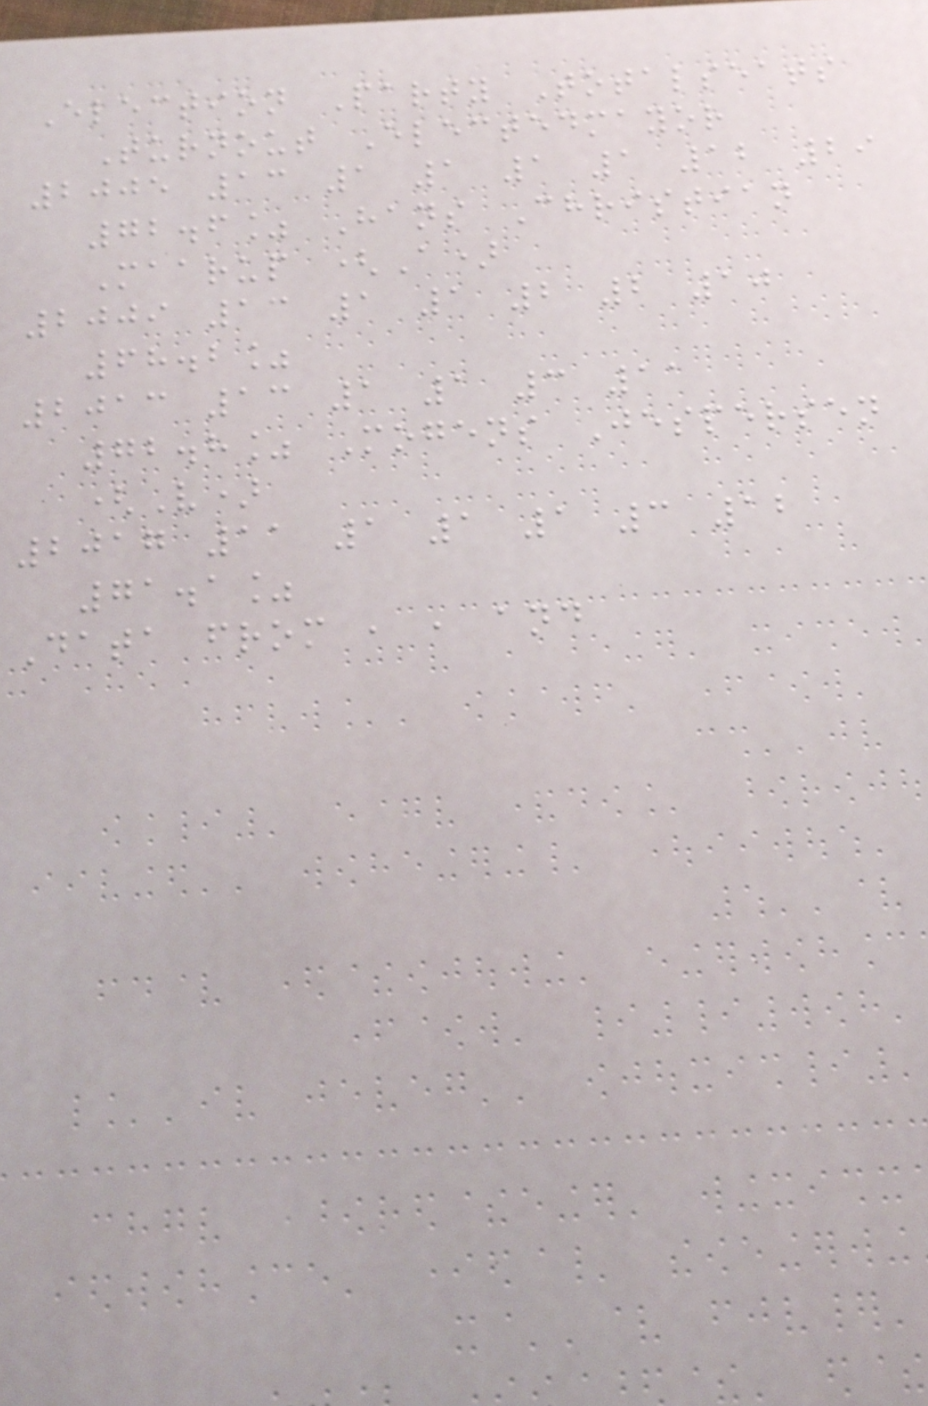Election Party Totalseats
Turnout Electedmayor
2005 13 1 1 1 1 12 29
72.6% Hans Christian
Maarup (A)
2009 13 1 1 2 2 10
68.2%
2013 13 1 1 3 11
72.8% Mogens Jespersen
(V)
2017 11 1 1 1 3 12
71.1%
Data from , , and
